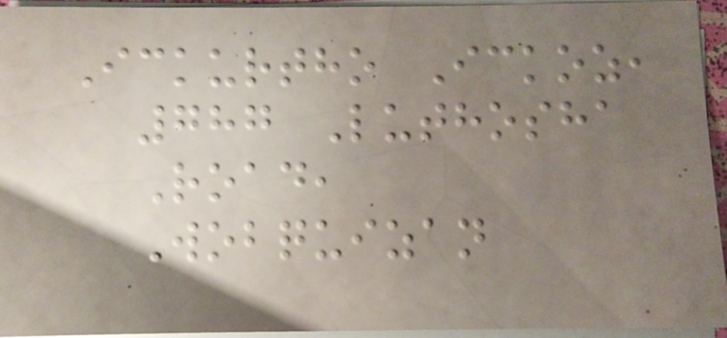Ickurtho Ickoz,
787 Luthosha
Road,
Wobquizan
